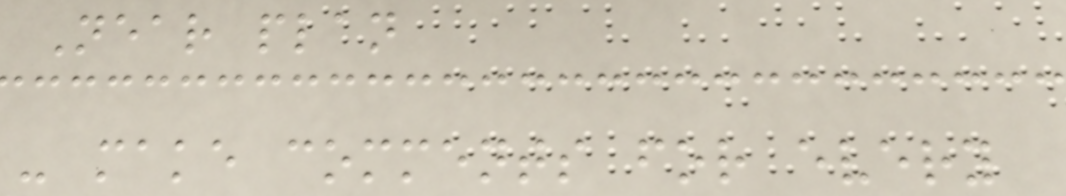Near plan
- make comments for every
